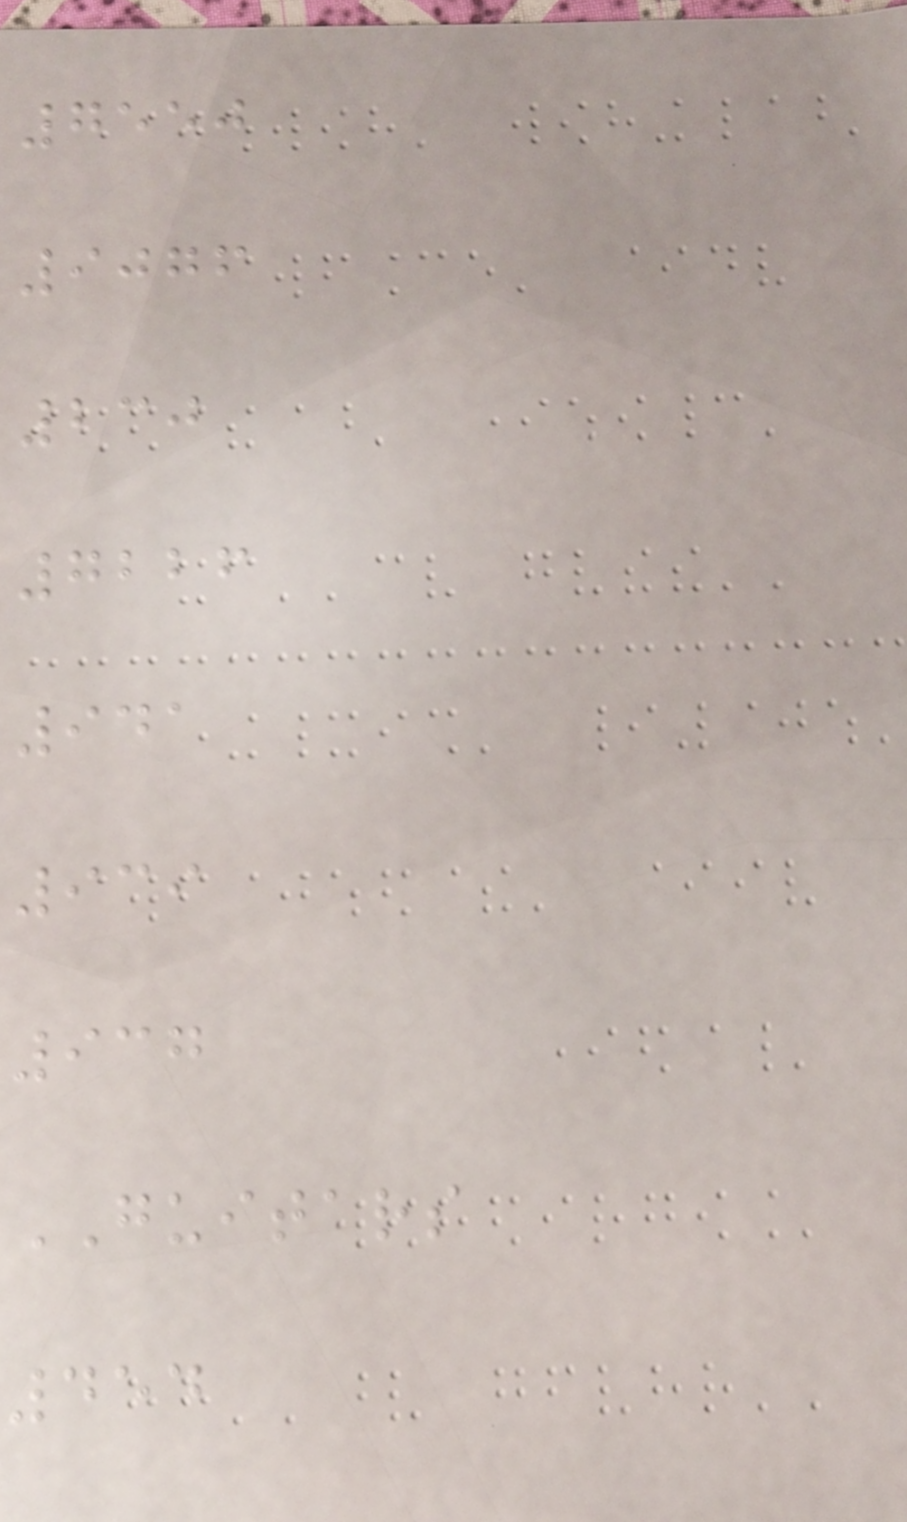7550
9076
230
7226
941
939
937
GUITARS
454
